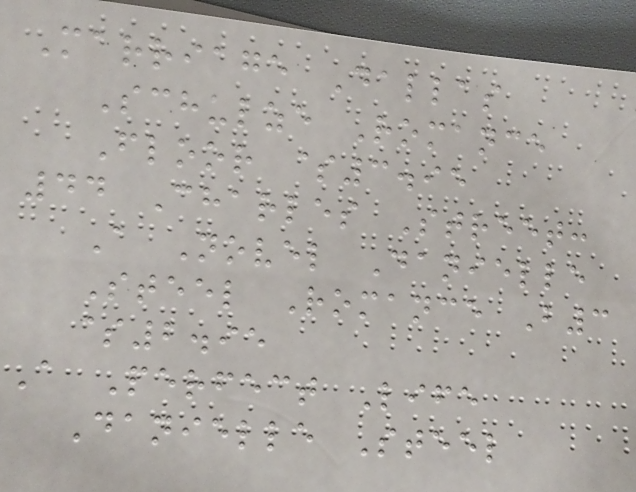Marriage Dallas
Schulze Romance
Floor $3.95
44 Charles Street:
A Novel Danielle
Steel Romance B3
$2.95
A Perfect Life
Danielle Steel
